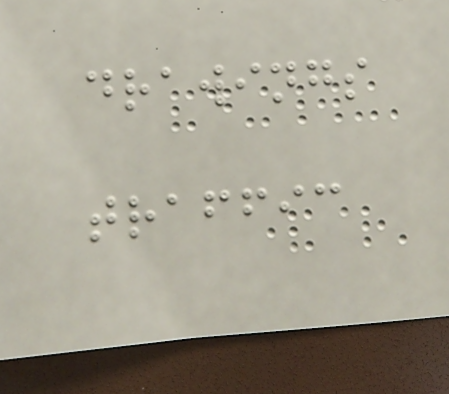drawings
traffic
